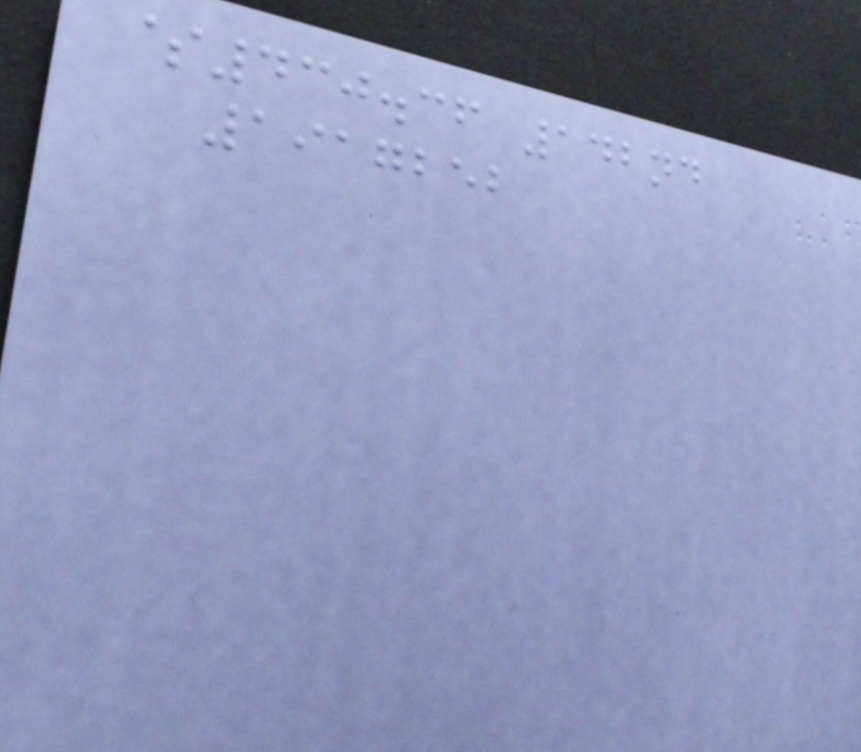$430.36 142nd
1917252
